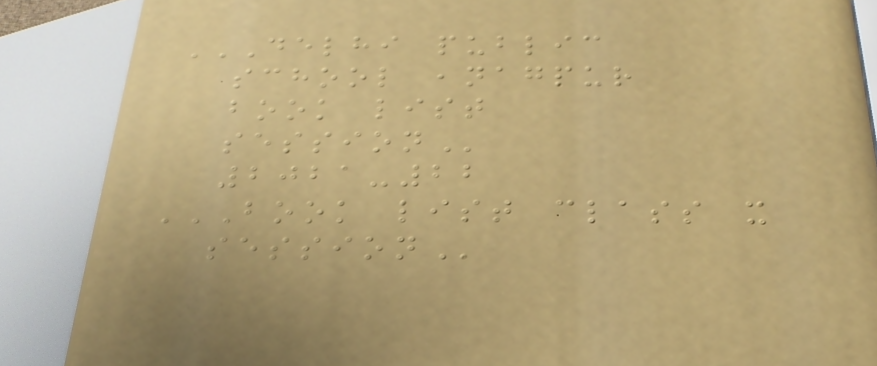DELHI PUBLIC
SCHOOL ,NAGPUR
BOOK LIST
SESSION
2021-22
BOOK LIST CLASS X
SESSION
